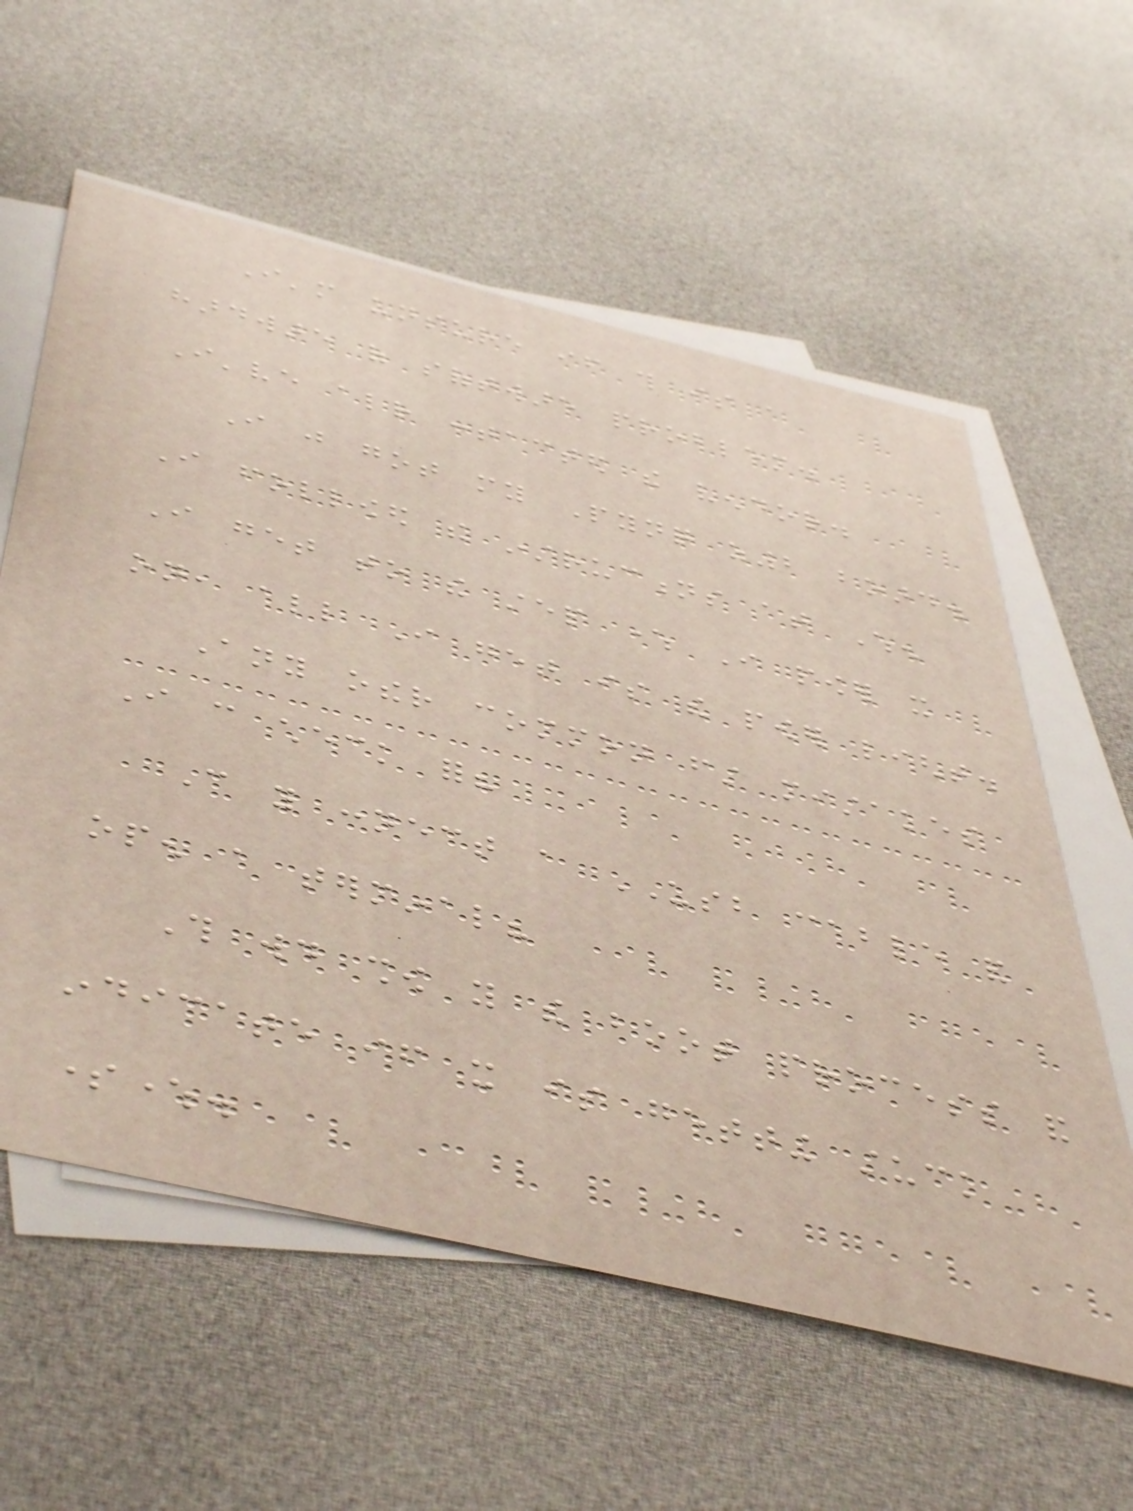I'm unsure if this is a
hardware of software problem.
I've already contacted the vendor.
I just got my Pynq z2 board.
I followed the instructions at When
I get to the step where I power it
on, all I get is the power light.
Any other common first mistakes
I can check for?
Can you connect a USB cable and
open a terminal?
This would show you the boot process and
indicate if it is getting stuck
somewhere.
